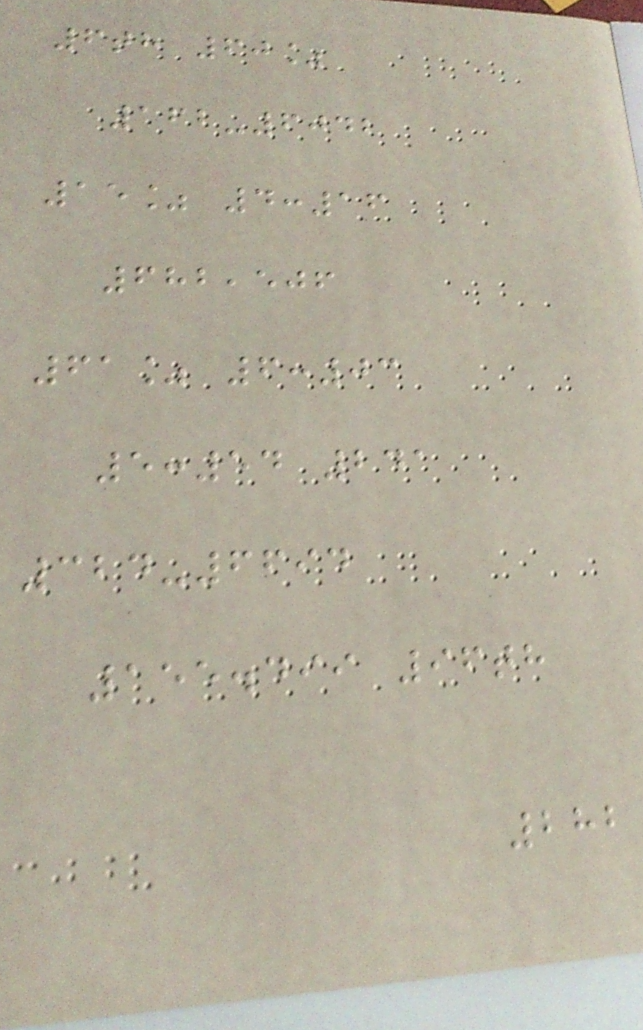6th 60%
162-6042
15% 4:16
682,506
61% 6:03
5:54 241
324-6694
155.499 96th
282
